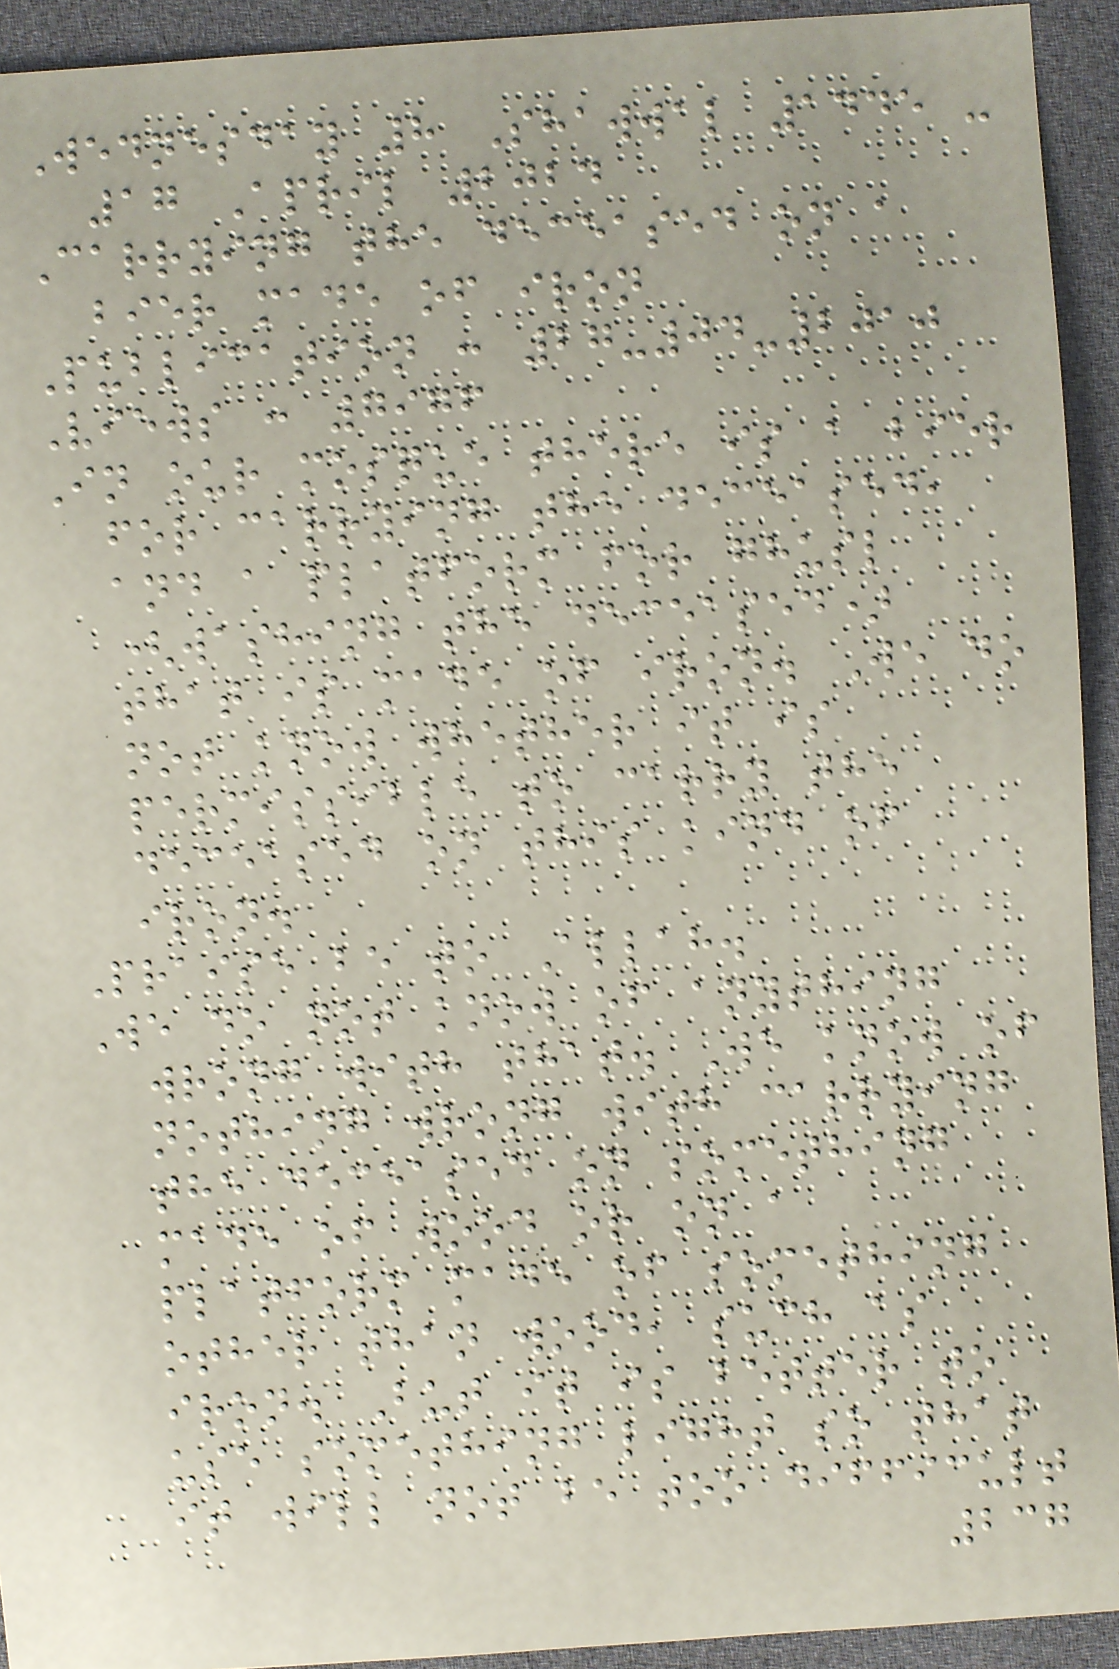Wednesday 8 Shawwal 1445 -
17 April 2024
Carrying the deceased on a
bier made of iron
Publication : 27-04-2010
Views : 7976
In our mosque there is a bier
for carrying the deceased,
and a platform for ghusl
(washing the deceased)
that is made of iron. We do
not know whether it is
permissible to carry the
deceased on this kind of
iron.
Praise be to Allah.
We do not know of anything
wrong with that. We know of
nothing wrong with carrying
the deceased on something
made of wood or on a
platform made of something
other than wood, such as
iron. But it is better to
use something light so that
it will not be too difficult
237
